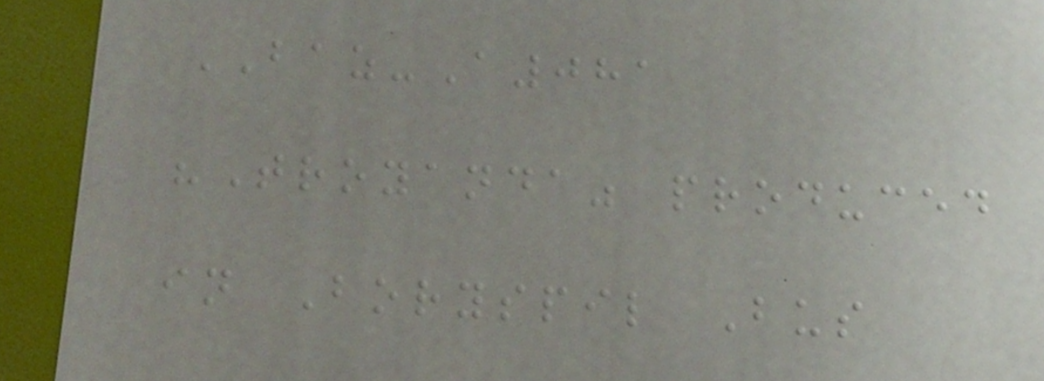BAZ-A081
"Troyanda" produced
in Boryspil Bus
